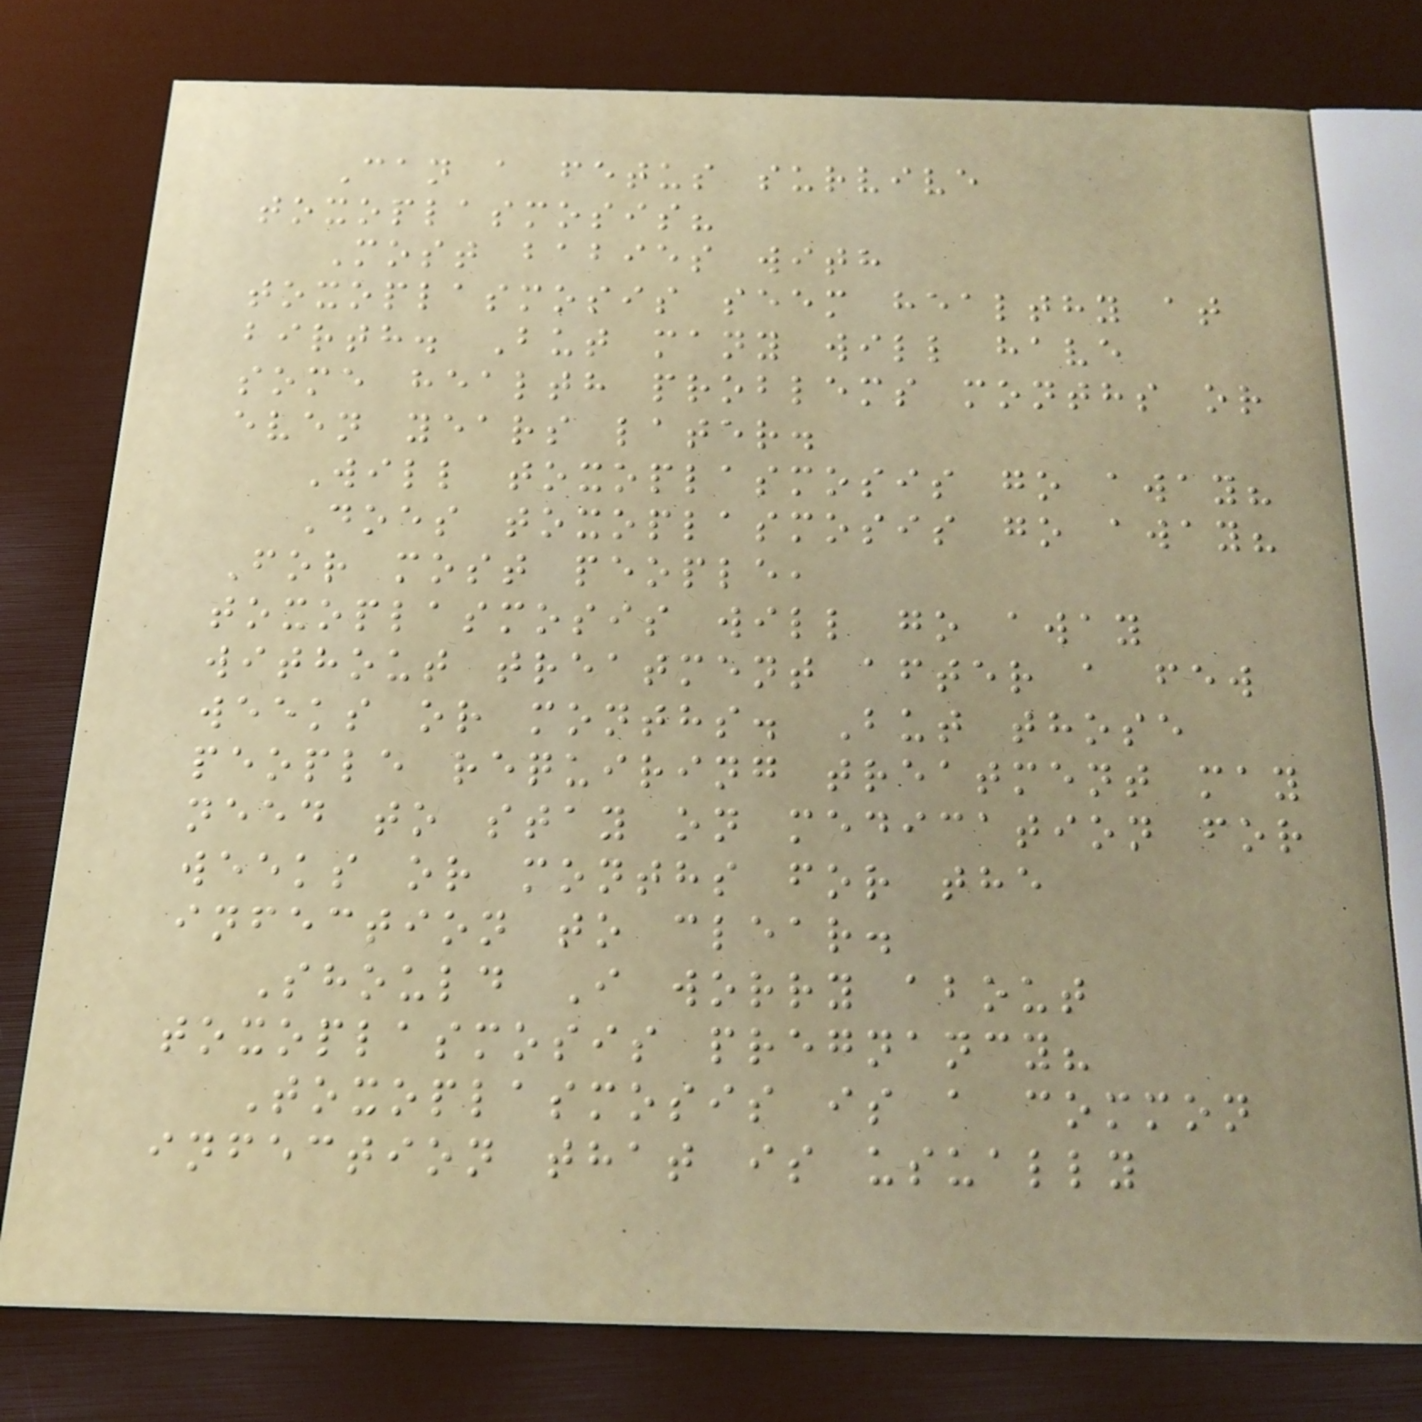Can a fetus survive
toxoplasmosis?
Most babies with
toxoplasmosis seem healthy at
birth. But many will have
some health problems months or
even years later.
Will toxoplasmosis go away?
Does toxoplasmosis go away?
For most people,
toxoplasmosis will go away
without treatment after a few
weeks or months. But those
people requiring treatment may
need to stay on medication for
weeks or months for the
infection to clear.
Should I worry about
toxoplasmosis pregnancy?
Toxoplasmosis is a common
infection that is usually
